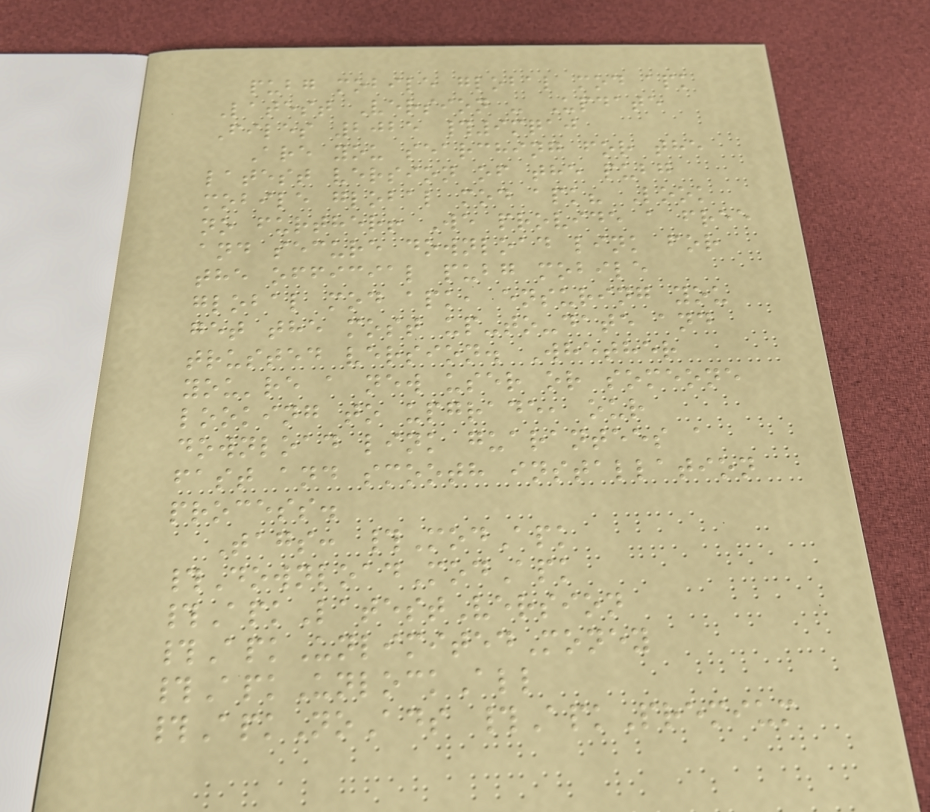pubg mobile global mod apk
Latest Version - Update
Files 2025 #9mqaj
Are you searching for the
latest version of the pubg
mobile global mod apk? Look
no further! We provide a free
and secure download link for
the official pubg mobile
global mod apk, ensuring you
get the most up-to-date and
trusted version. Whether
you're a new user or someone
looking to upgrade, our
download link guarantees a
fast and smooth installation
process.
Tags: #ModApk
#DownloadModApk
#ApkLatestVersion
#ApkUnlimitedMoney
#ApkUnlockAll
#ApkNoAds #ApkPremium
